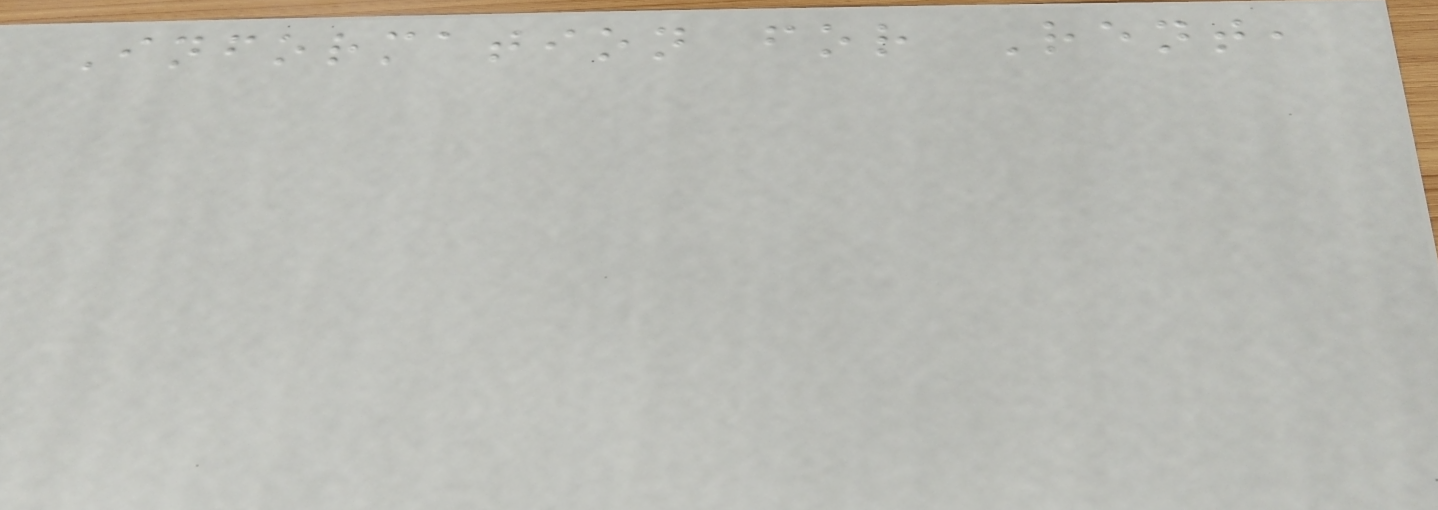Information for Rent,
